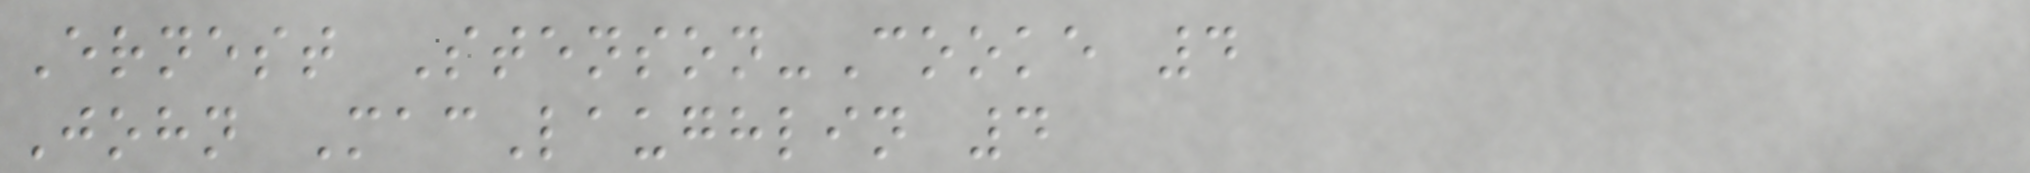Ernest Stenson-Cooke 4
John MacLaughlin 4
